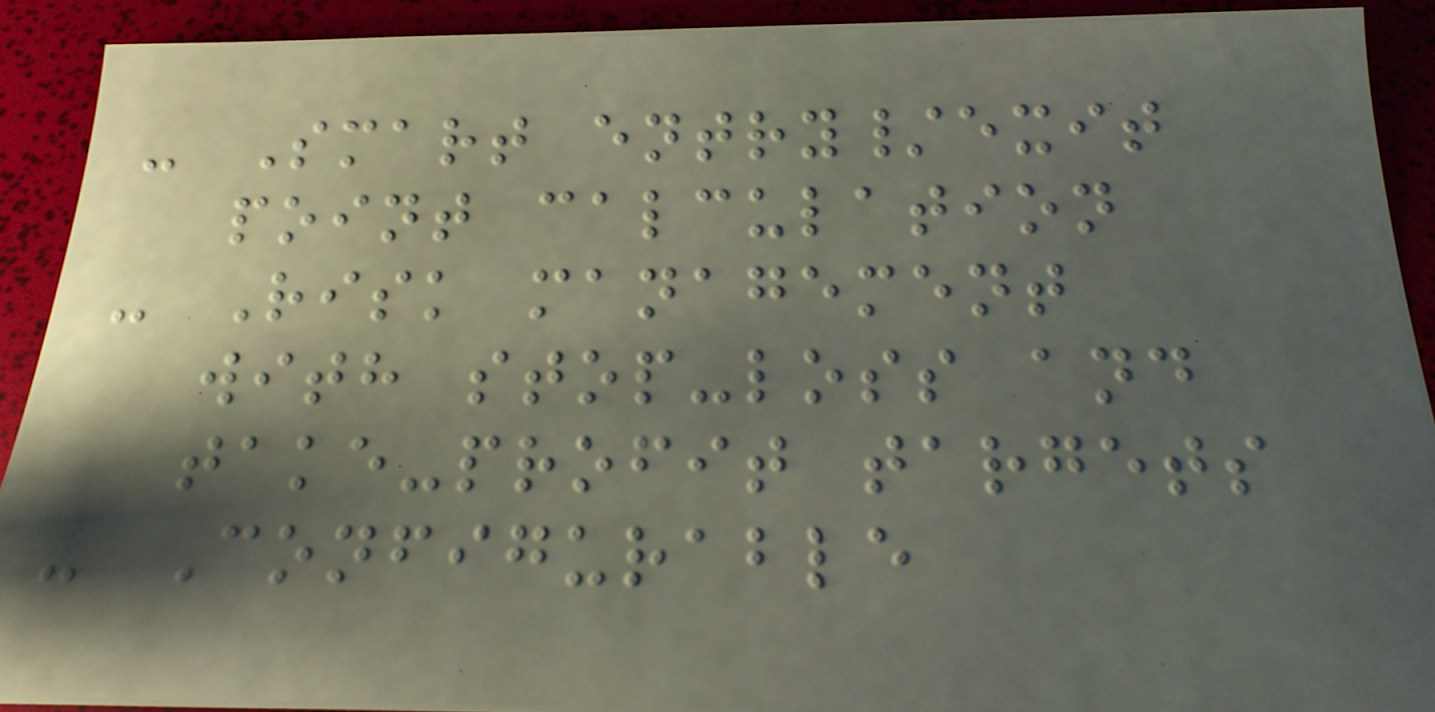- Smart entry/exit
point calculation
- Risk management
with stop-loss and
take-profit targets
- Configurable
